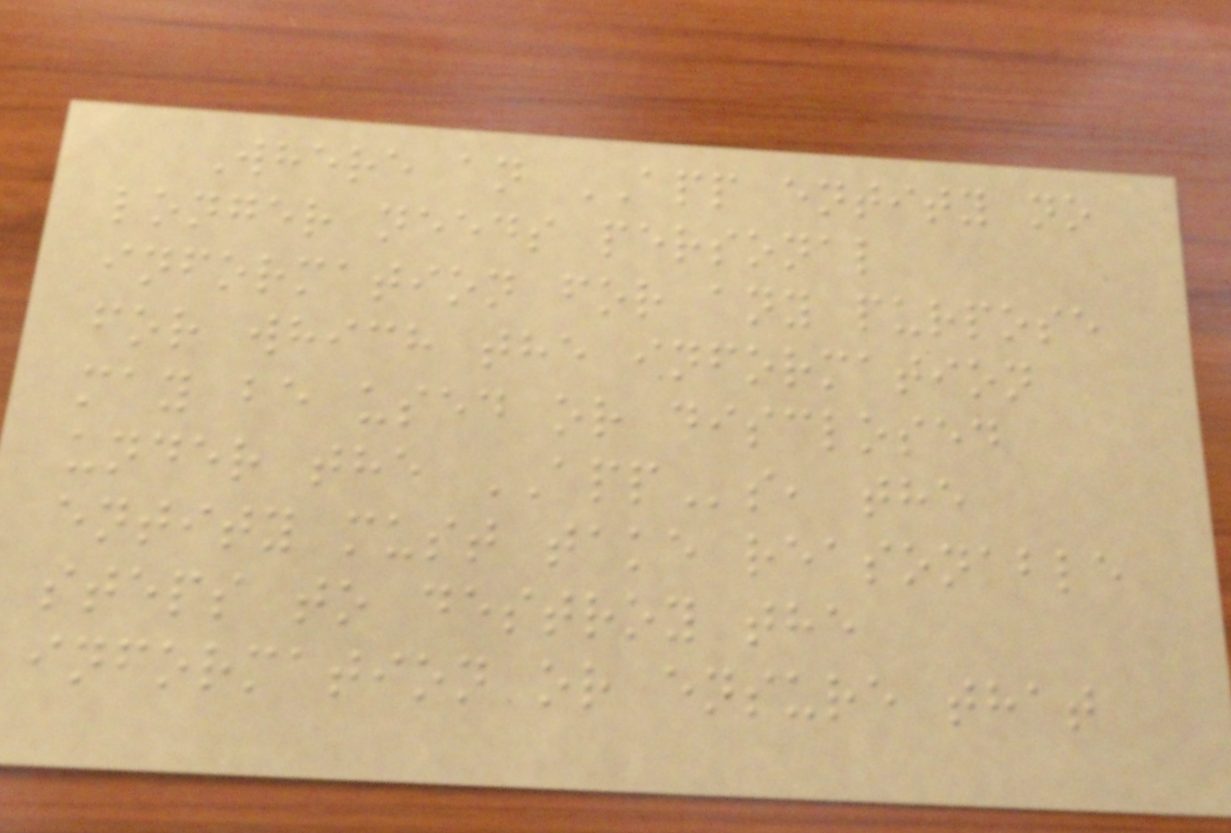Where an APP entity no
longer needs personal
information for any purpose
for which the information
may be used or disclosed
under the APPs, the
entity must take reasonable
steps to destroy the
information or ensure that
